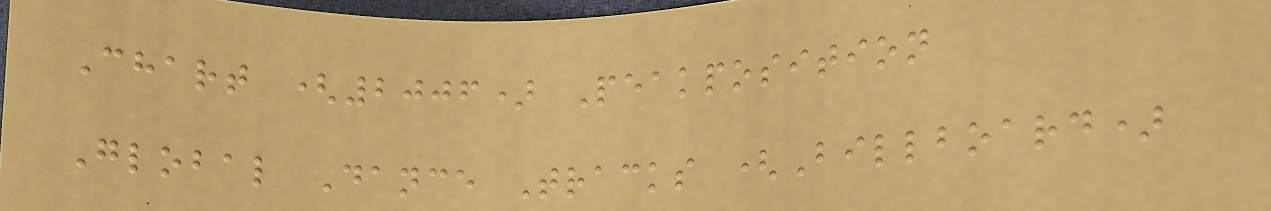Chart (2006) Peakposition
Global Dance Tracks (Billboard)
